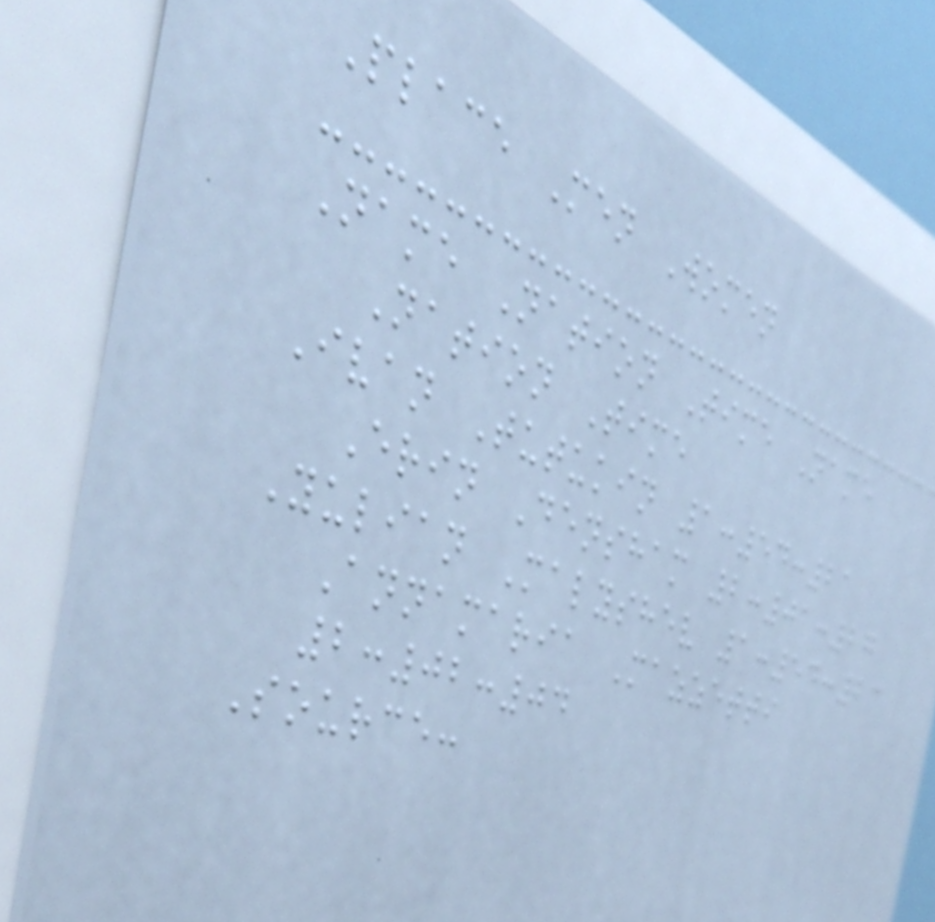Place Men Women
Name Nation Time Name
Nation Time
Ivan Tutukin 1:54:21
Erin Densham 2:01:27
Yulian Malyshev 1:54:23
Annamaria Mazzetti
2:02:04
Source:
